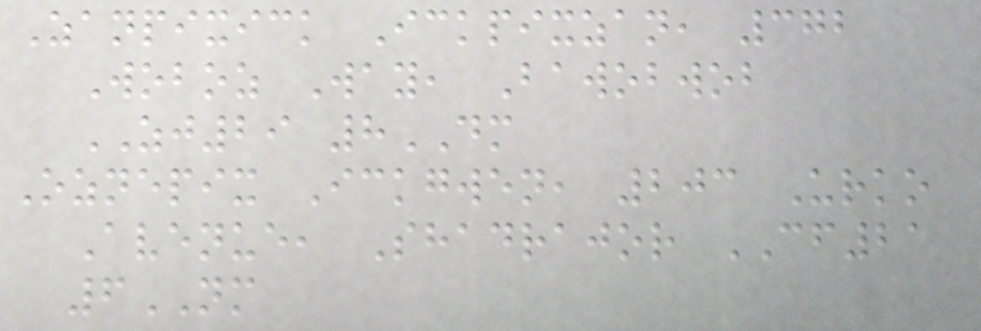Zanpixick Ickpixzan, 372
Woboz Way, Bawobwob
ZJ29 8DM
Oznepix Ickgwen, 203 Urko
Avenue, Shadrajor CF21
6NM
